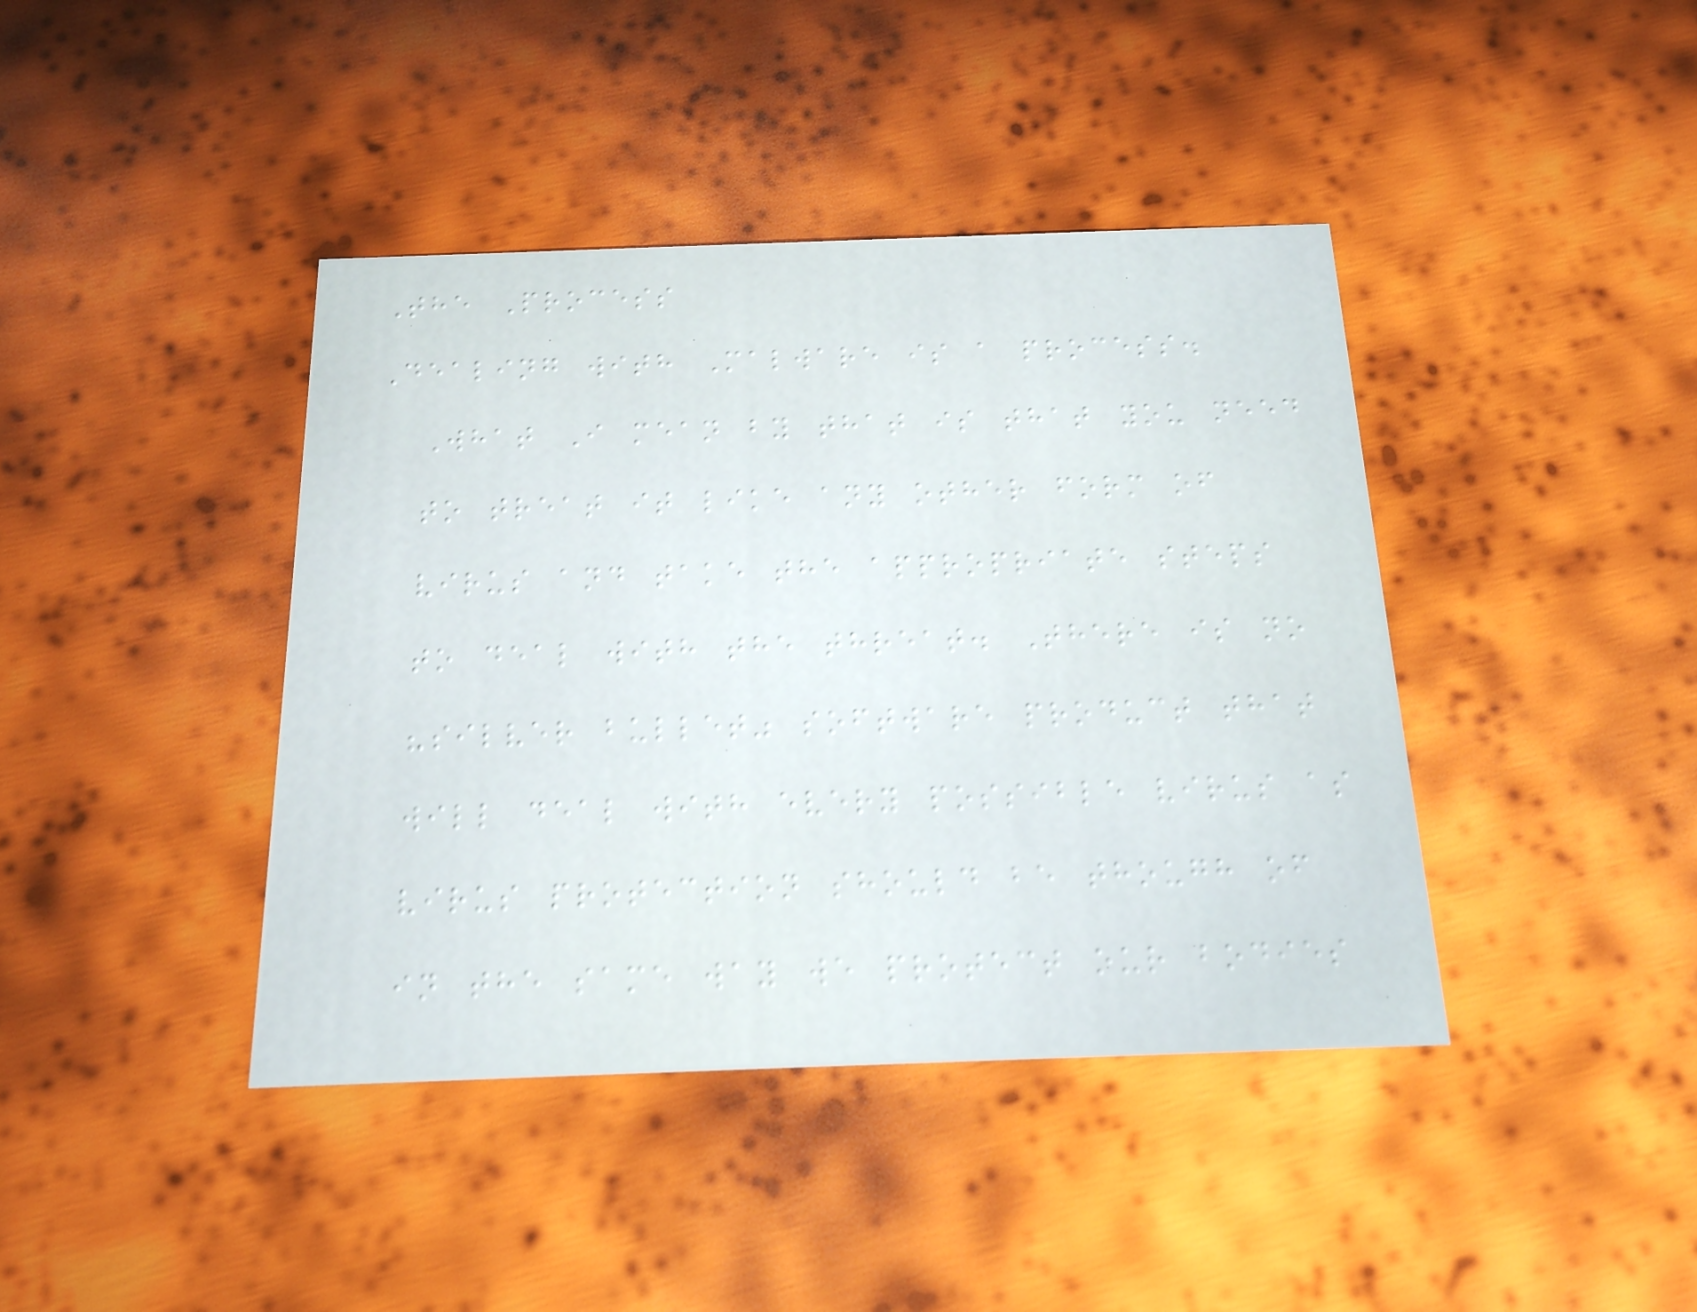The Process
Dealing with Malware is a process.
What I mean by that is that you need
to treat it like any other form of
virus and take the appropriate steps
to deal with the threat. There is no
"silver bullet" software product that
will deal with every possible virus as
virus protection should be though of
in the same way we protect our bodies
